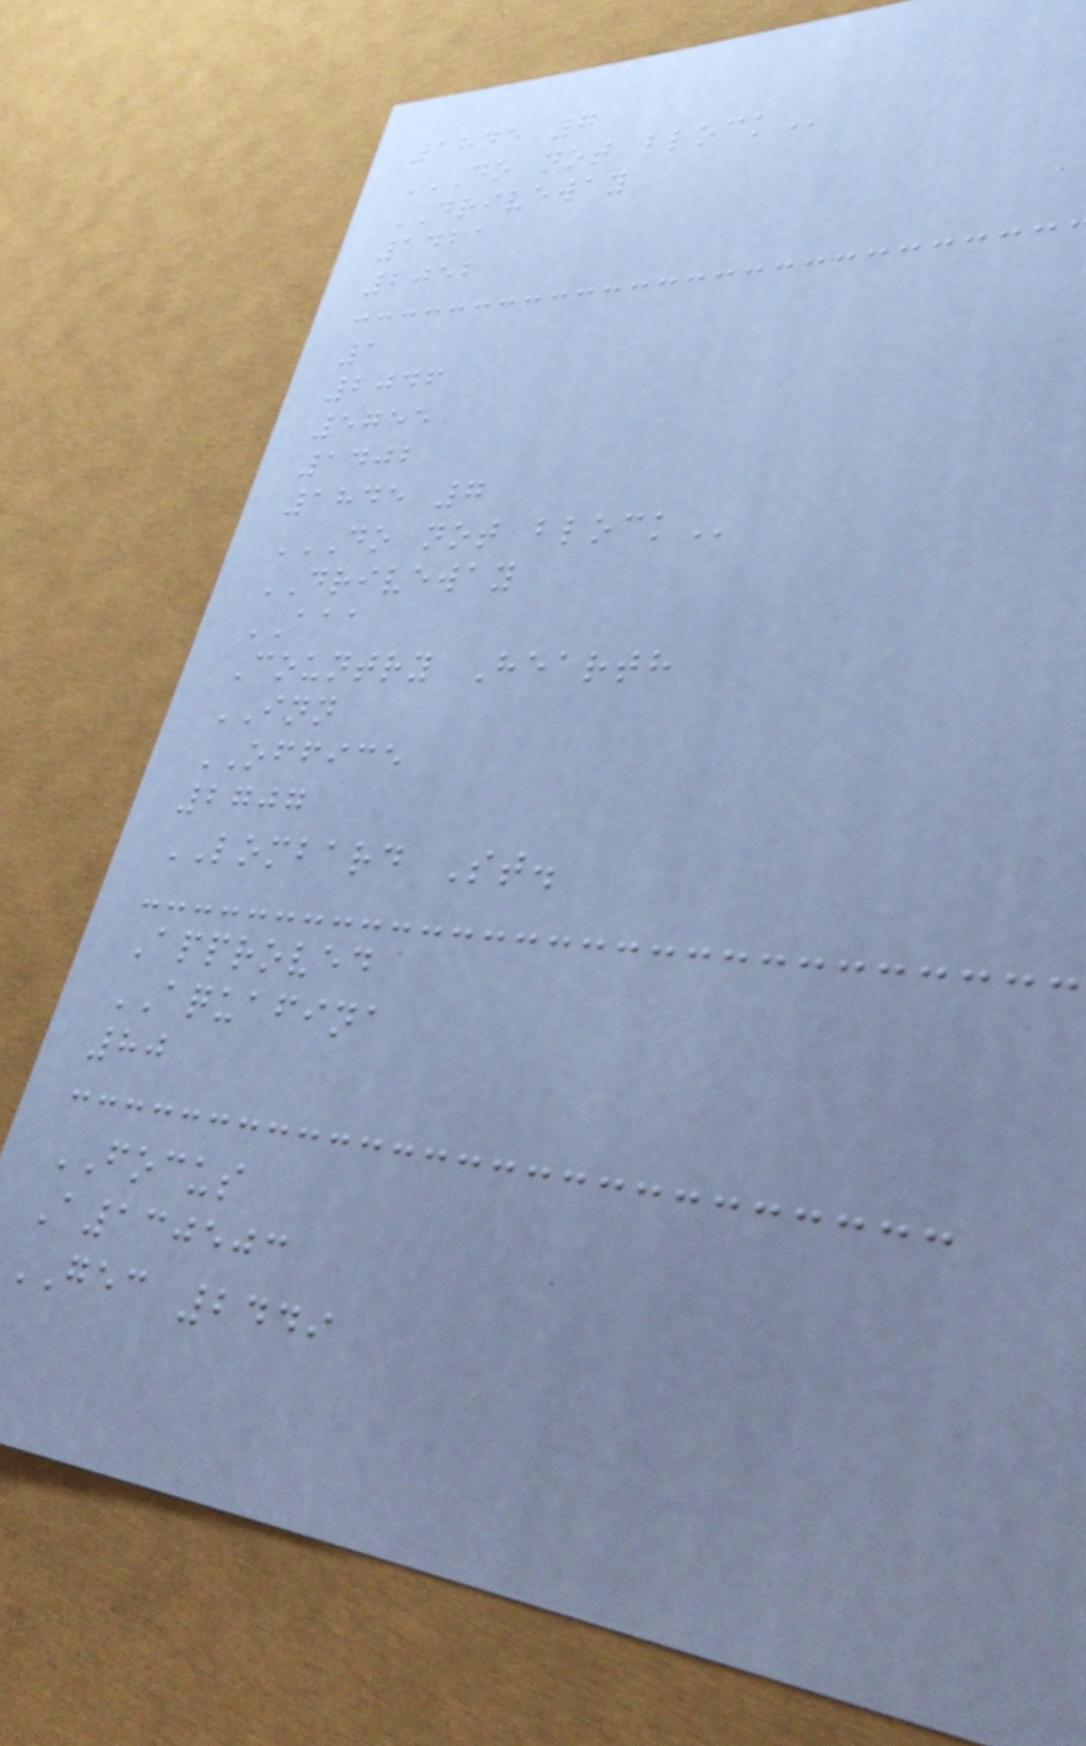1845 7
DO NOT BLOCK
DRIVEWAY
1421
2052
1
2046
5755
1402
1845 7
DO NOT BLOCK
DRIVEWAY
AAA
Country Hearth
INN
OFFICE
2707
LOMBARD St.
Approved
AQUAFINA
80
FOCUS
A130503
GEC 2449
